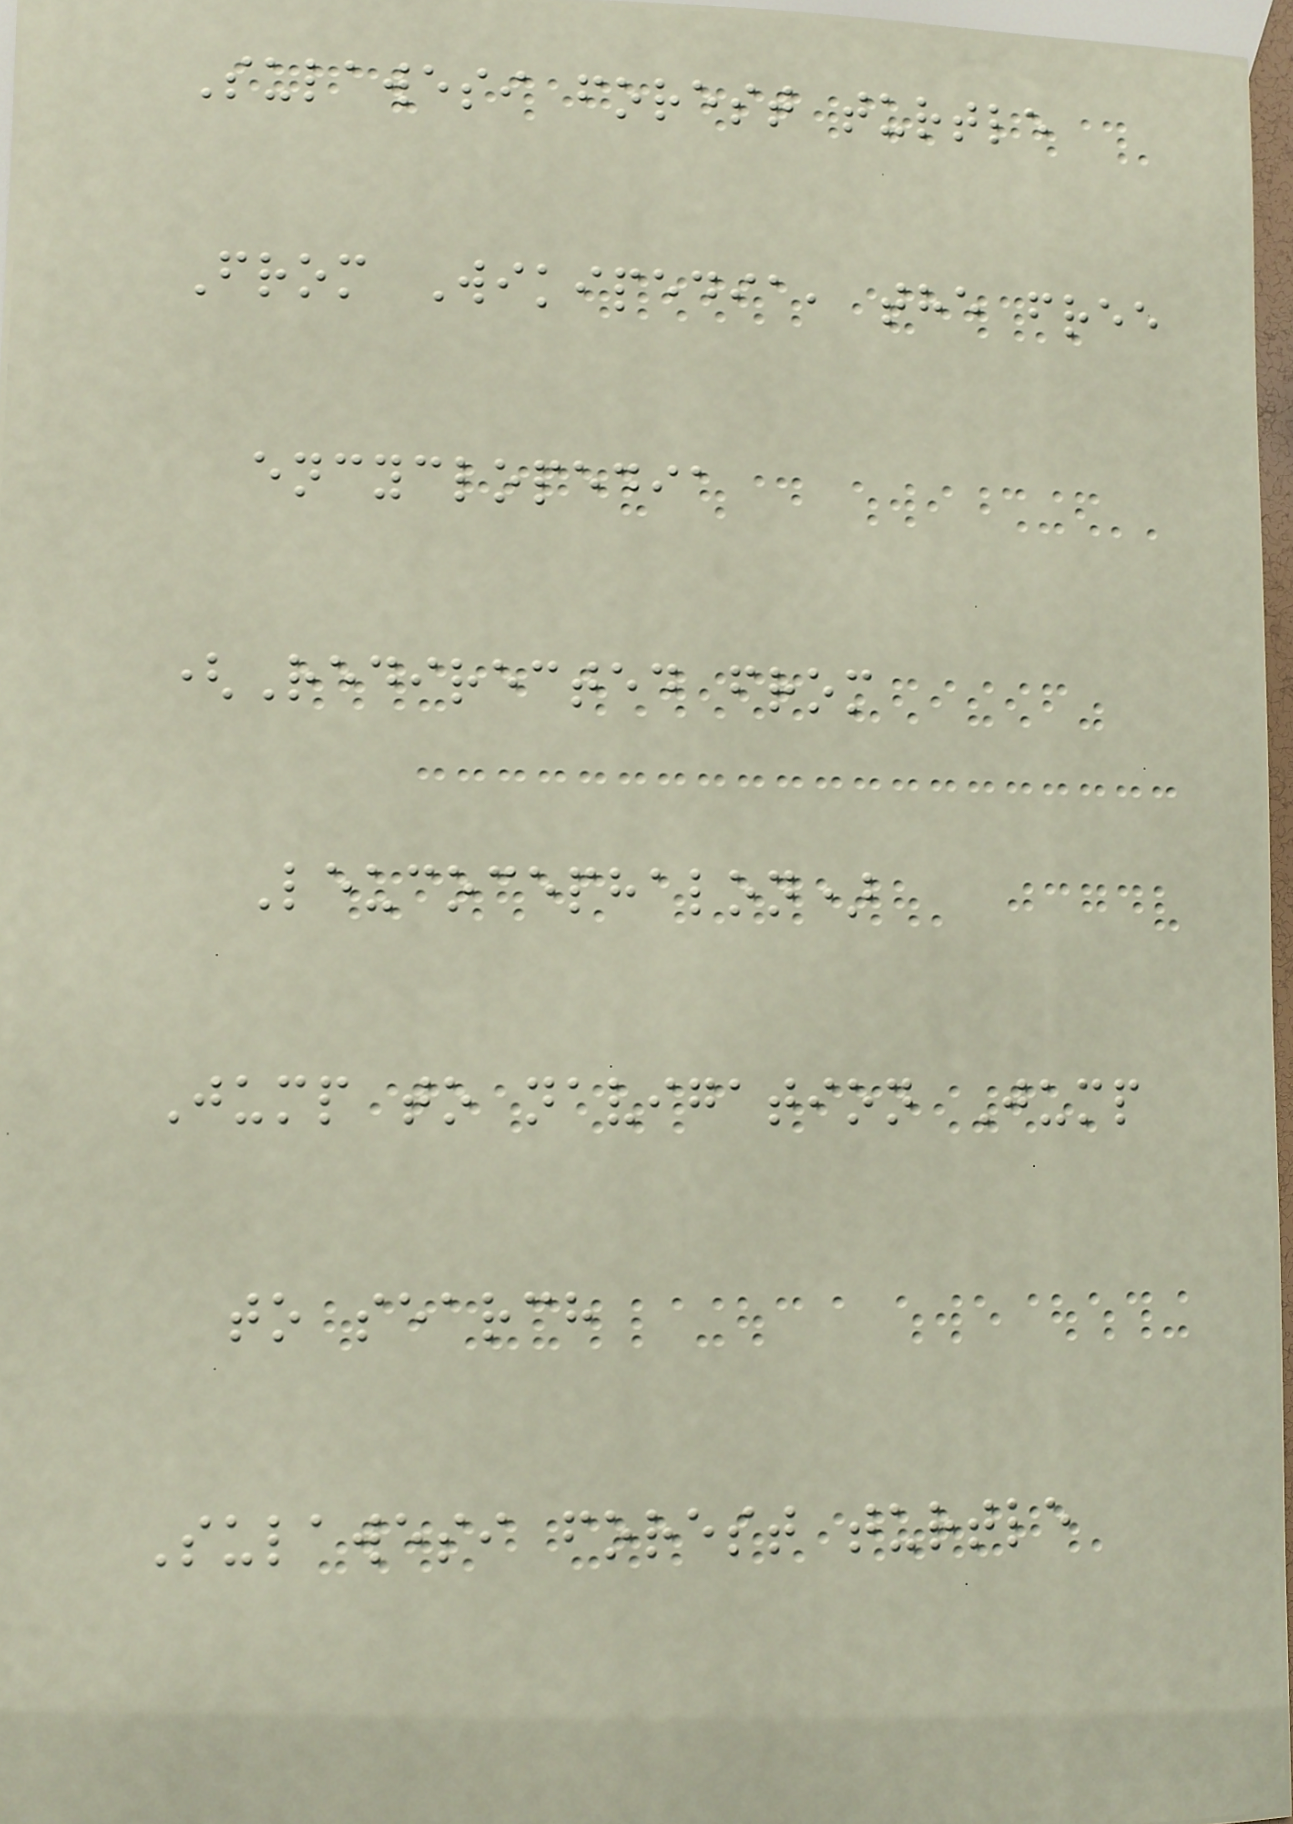Sulawesi forest turtle
From Wikipedia, the free
encyclopedia
(Redirected from
Leucocephalon)
Jump to navigation Jump
to search
Sulawesi forest turtle
